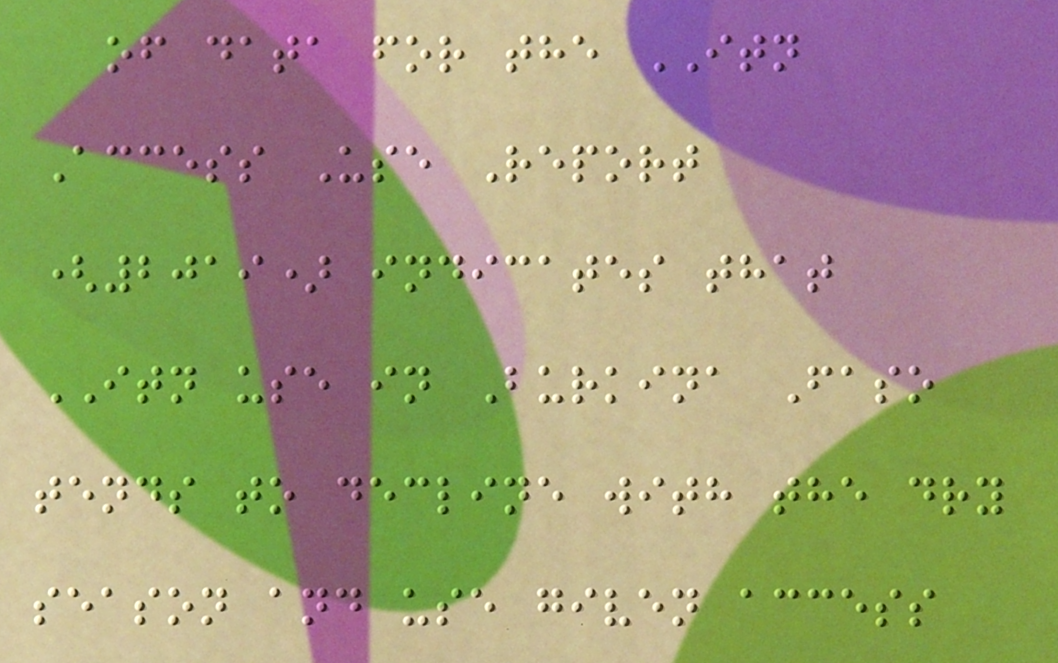of data for the ITN
Access Use Report
(2019) indicates that
ITN use in Burkina Faso
tends to decline with the dry
season and use given access
